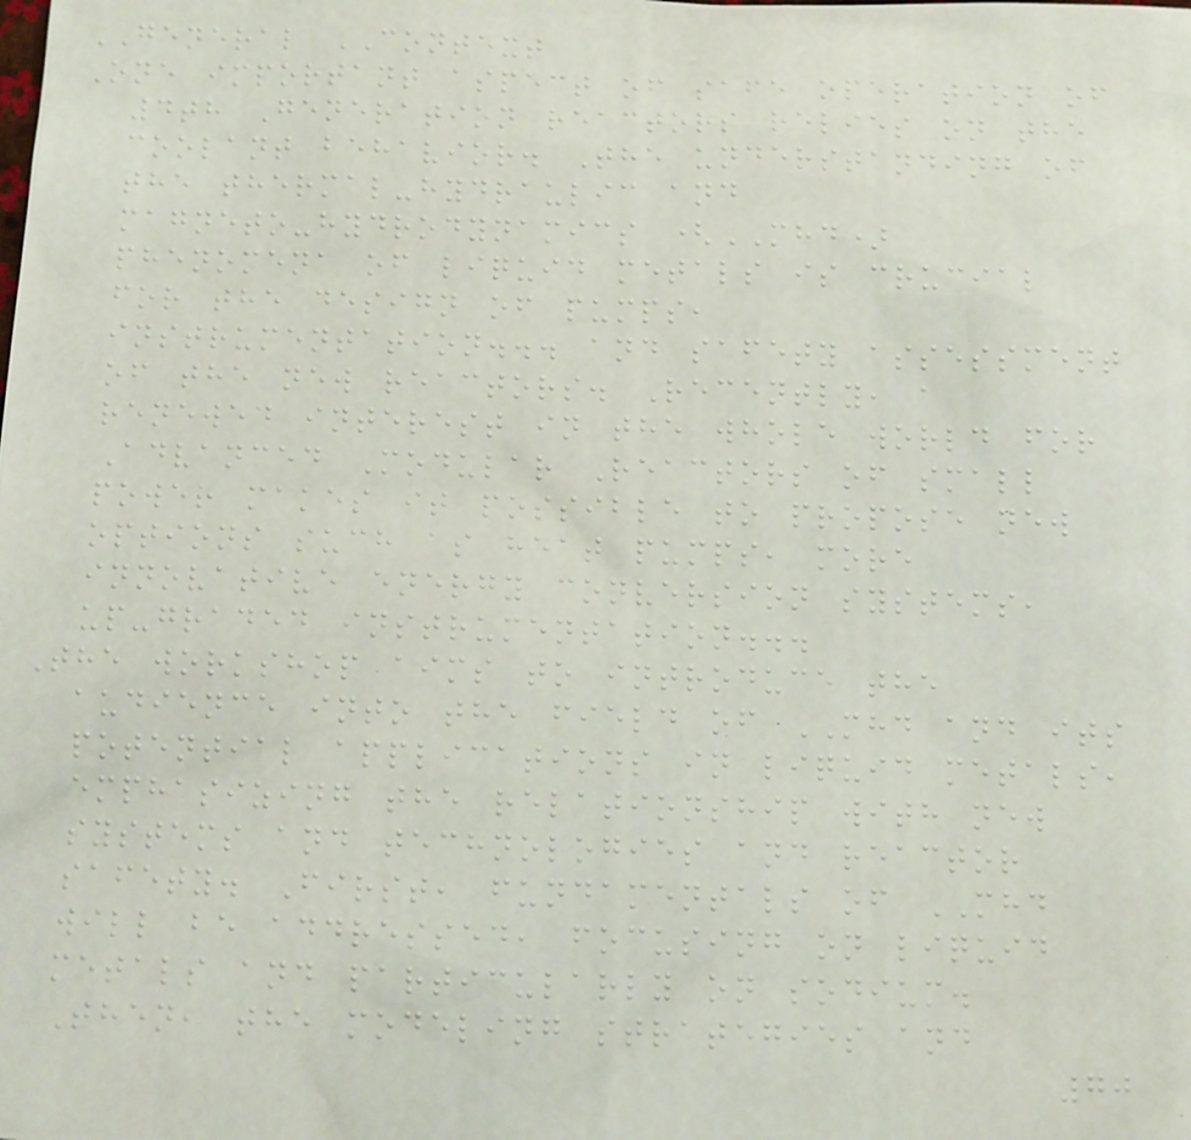GENERAL CONTEXT
One important aspect of safe operation of
4th Generation reactors relies on the
coolant behavior. The understanding of
the thermal-hydraulic and
magneto-hydrodynamics (MHD)
phenomena of liquid metals is crucial
for the design of pumps,
instrumentation... and safety assessment
of the new reactors. Recently, a
renewed interest in the whole world for
Advanced Modular Reactors of small
power makes it possible to propose new
options such as heat pumps, more
innovative energy conversion systems,
up-graded instrumentation...
The workshop aims to introduce the
audience into the field of MHD and its
potential applications in liquid metals,
emphasizing the relationship with new
systems and technologies and reactor
safety. First, fundamentals of MHD
will be addressed, focusing on liquid
metals and particularly on sodium.
Then, the modeling strategies and
70
